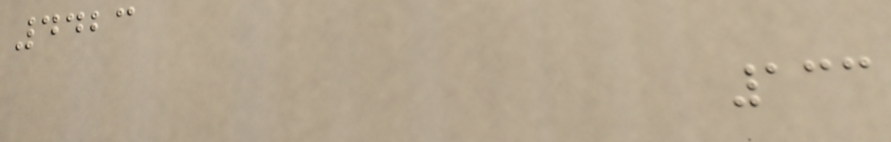4423
133
